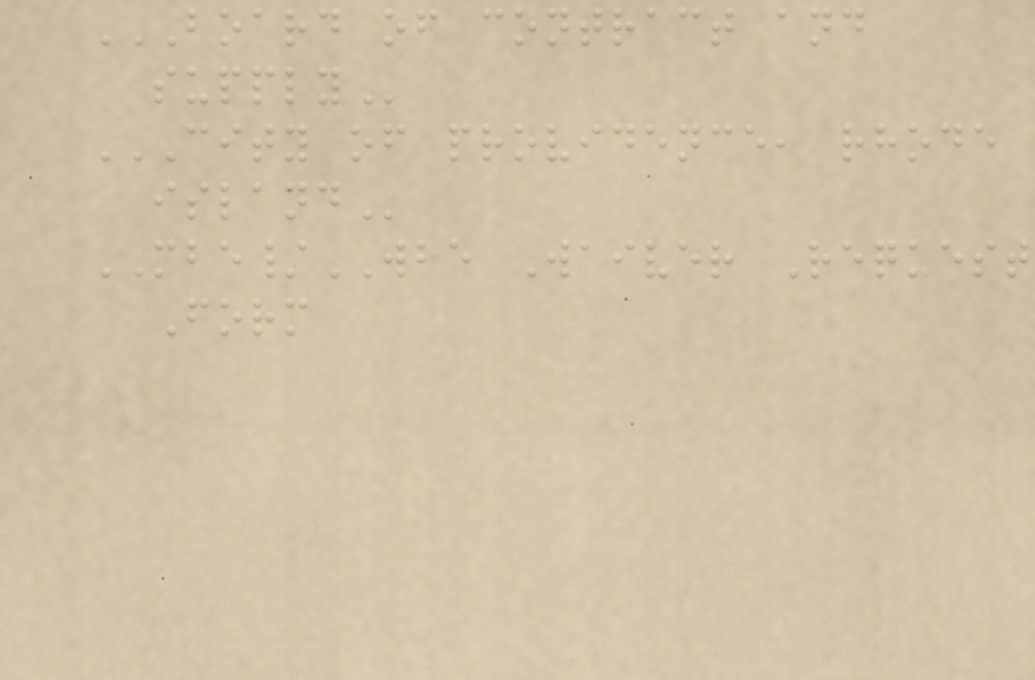BOARD OF CONTRACT AND
SUPPLY
CITY OF PROVIDENCE, RHODE
ISLAND
MBE/WBE Waiver Request
Form
